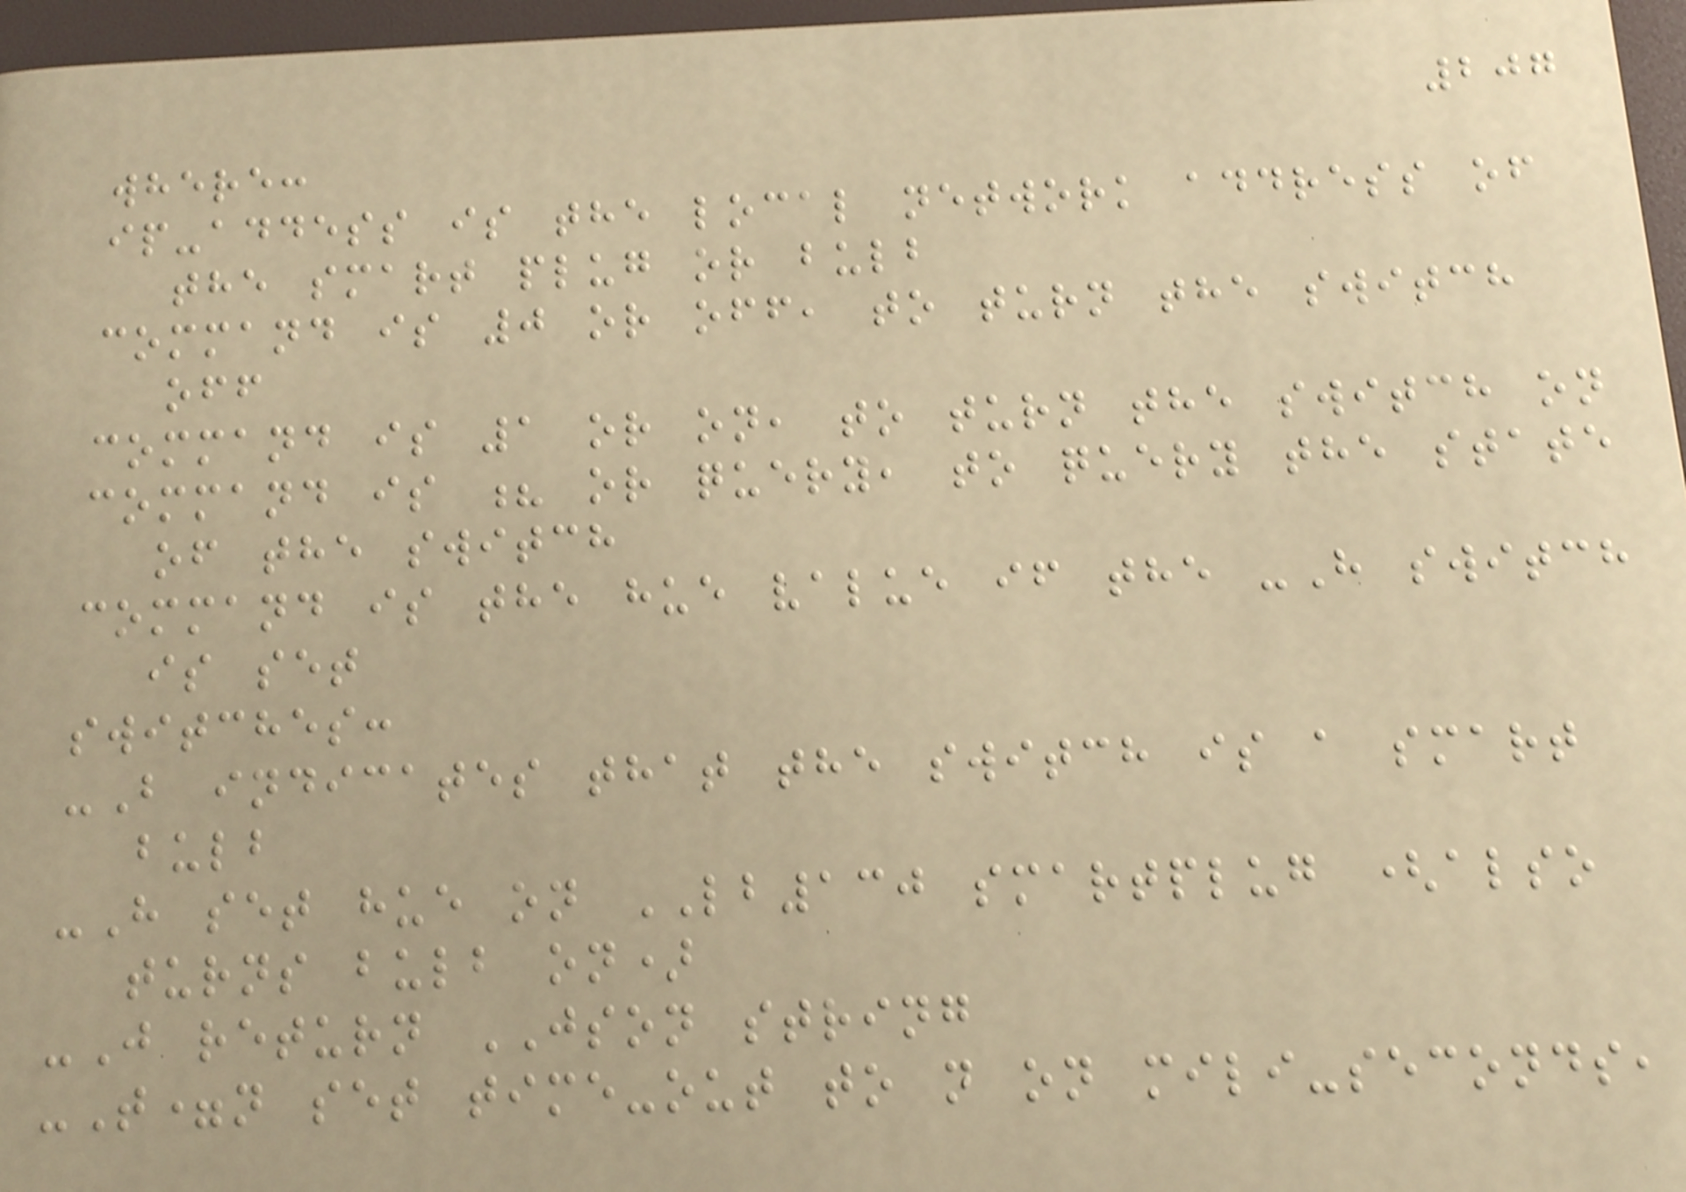207
where:
ip-addess is the local network address of
the smart plug or bulb
command is 0 or off, to turn the switch
off
command is 1 or on, to turn the switch on
command is ? or query, to query the state
of the switch
command is the hue value if the -H switch
is set
switches:
-B indicates that the switch is a smart
bulb
-H set hue on LB130 smartplug (also
turns bulb on)
-J return JSON string
-T=n set time-out to n on mili-seconds,
